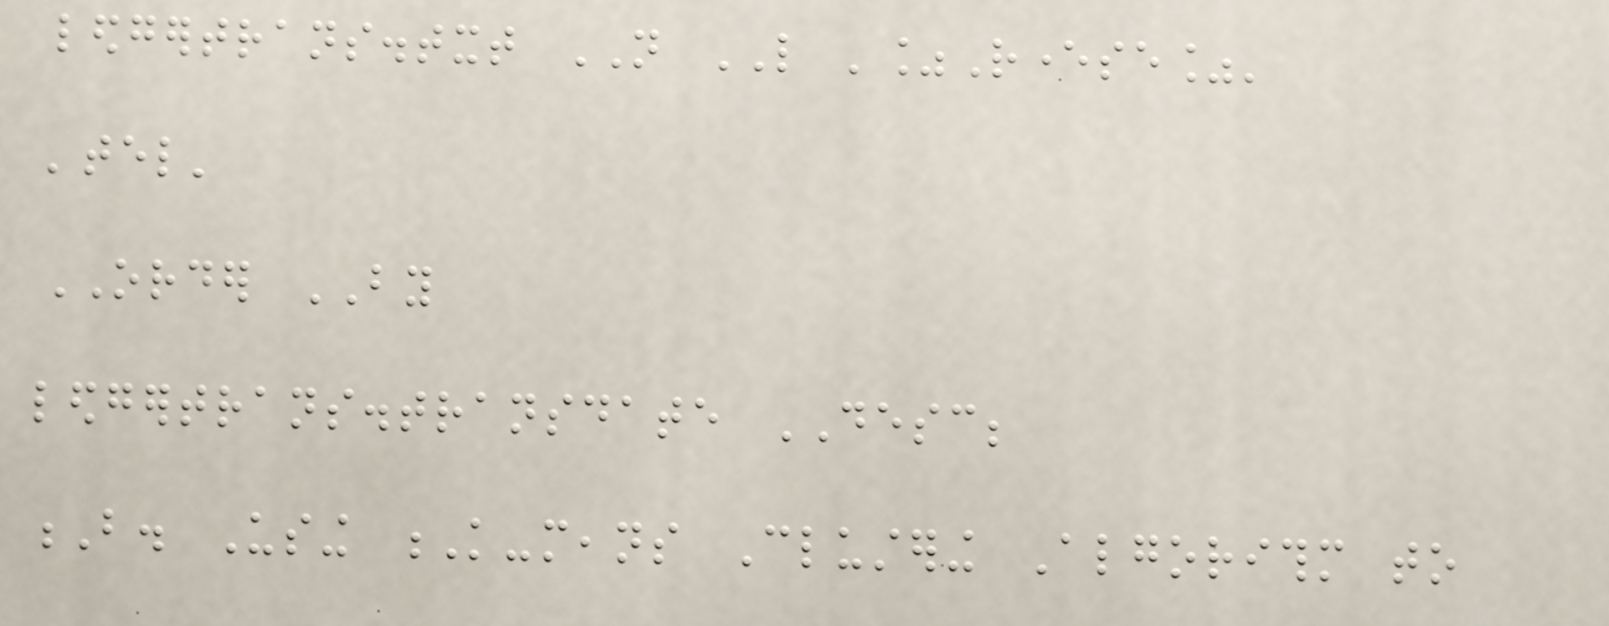ledgertrans.txt NOT LIKE '%Reverse%'
'tel'
ORDER BY
ledgertrans.transdate DESC;
B. Using K-means Clustering Algorithm to
